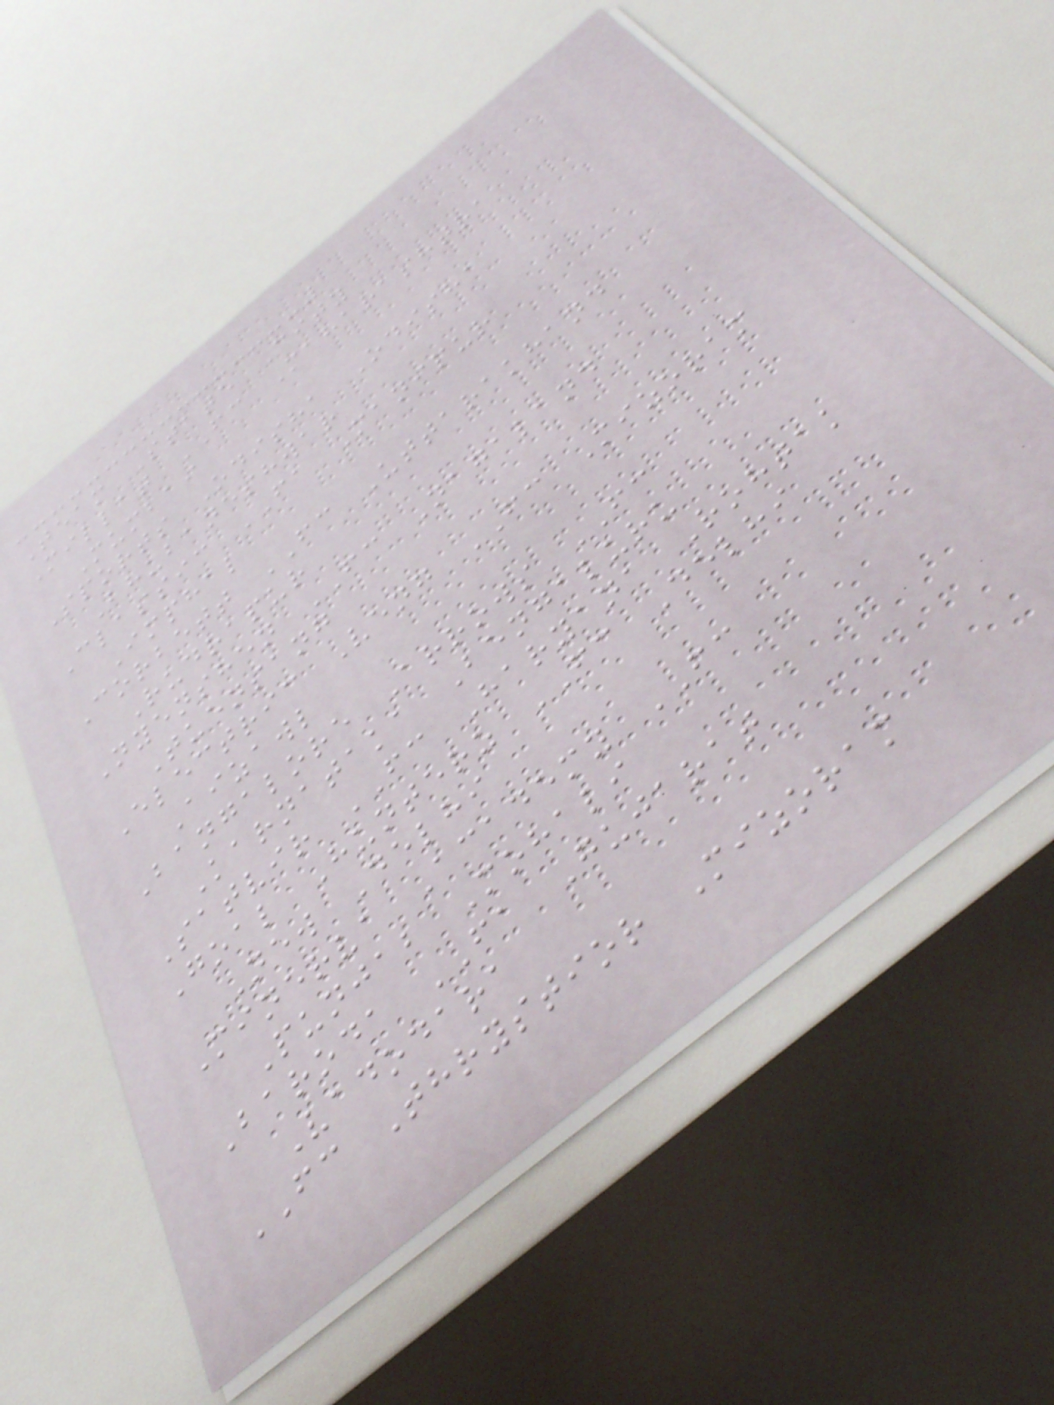Team State City
Millat FC Maharashtra
Mumbai
Sports Odisha Odisha
Bhubaneshwar
Classic FA Manipur
Imphal
Corbett FC Uttarakhand
Rudrapur
Nyenshen FC Nagaland
Tuensang
Electric Veng FC Mizoram
Aizawl
Bangalore Arrows FC
Karnataka Bengaluru
Satvir FC Haryana Rohtak
Goal Hunterz FC Delhi
New Delhi
Minerva Academy FC
Punjab Mohali
Baroda FA Gujarat
Vadodara
FC Thrystior Mizoram
